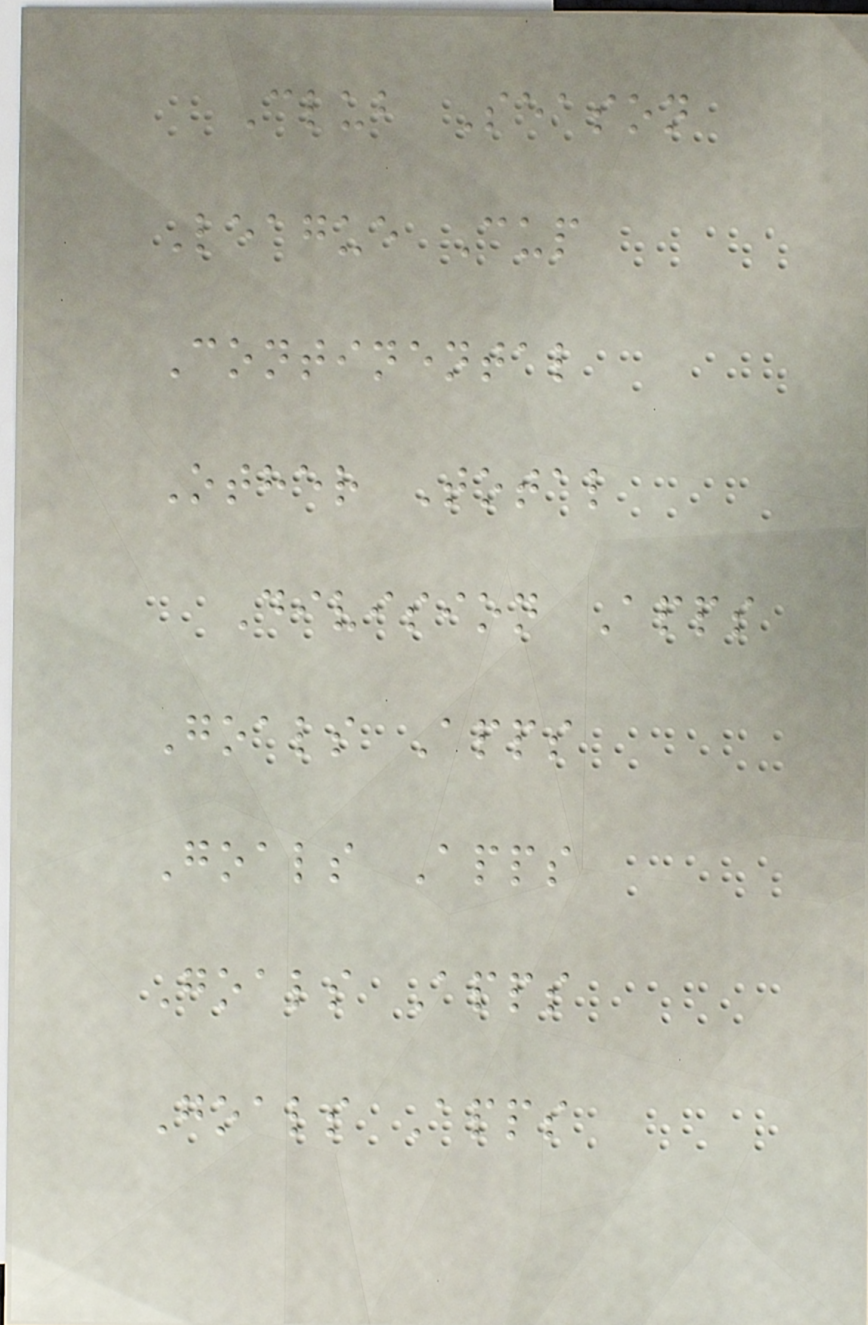Club Season
League Cup
Continental
Other Total
Division Apps
Goals Apps
Goals Apps
Goals Apps
Goals Apps
